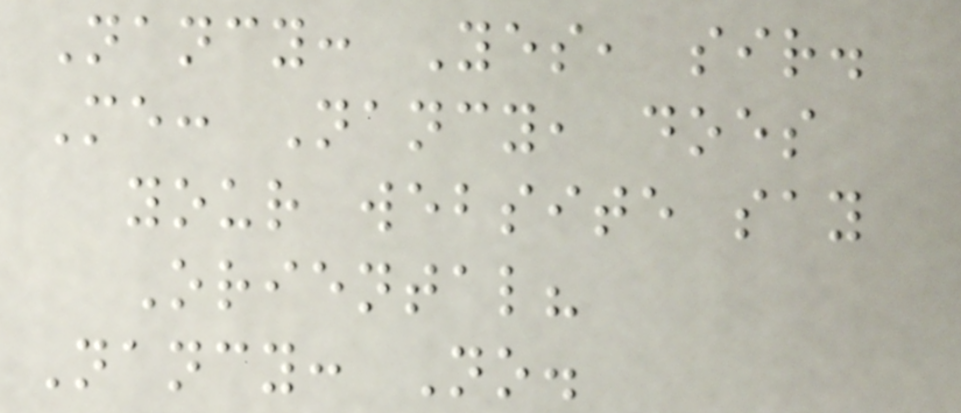Nancy: Yes, sir.
Me: Nancy, does
your website say
Oriental?
Nancy: No.
